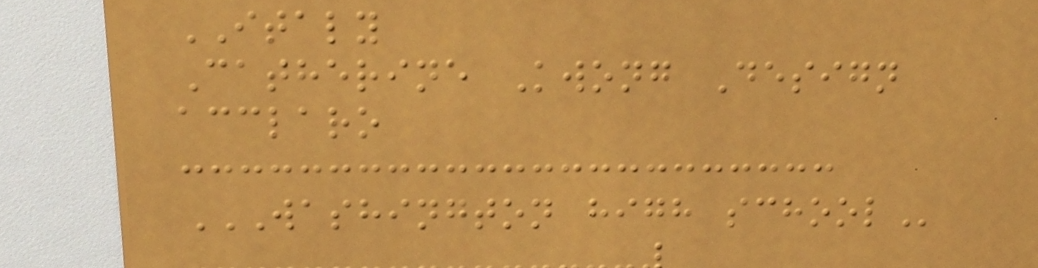ITALY
Catherine Kwong Design
acclaro
WASHINGTON HIGH SCHOOL
